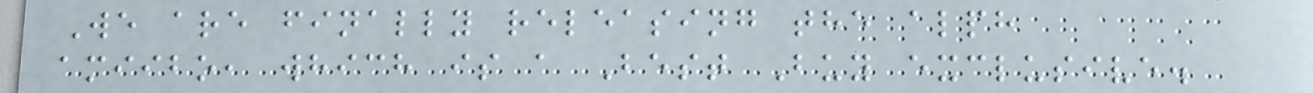We are finally releasing the alph
amiibo, which is a Best Buy exclusive.
